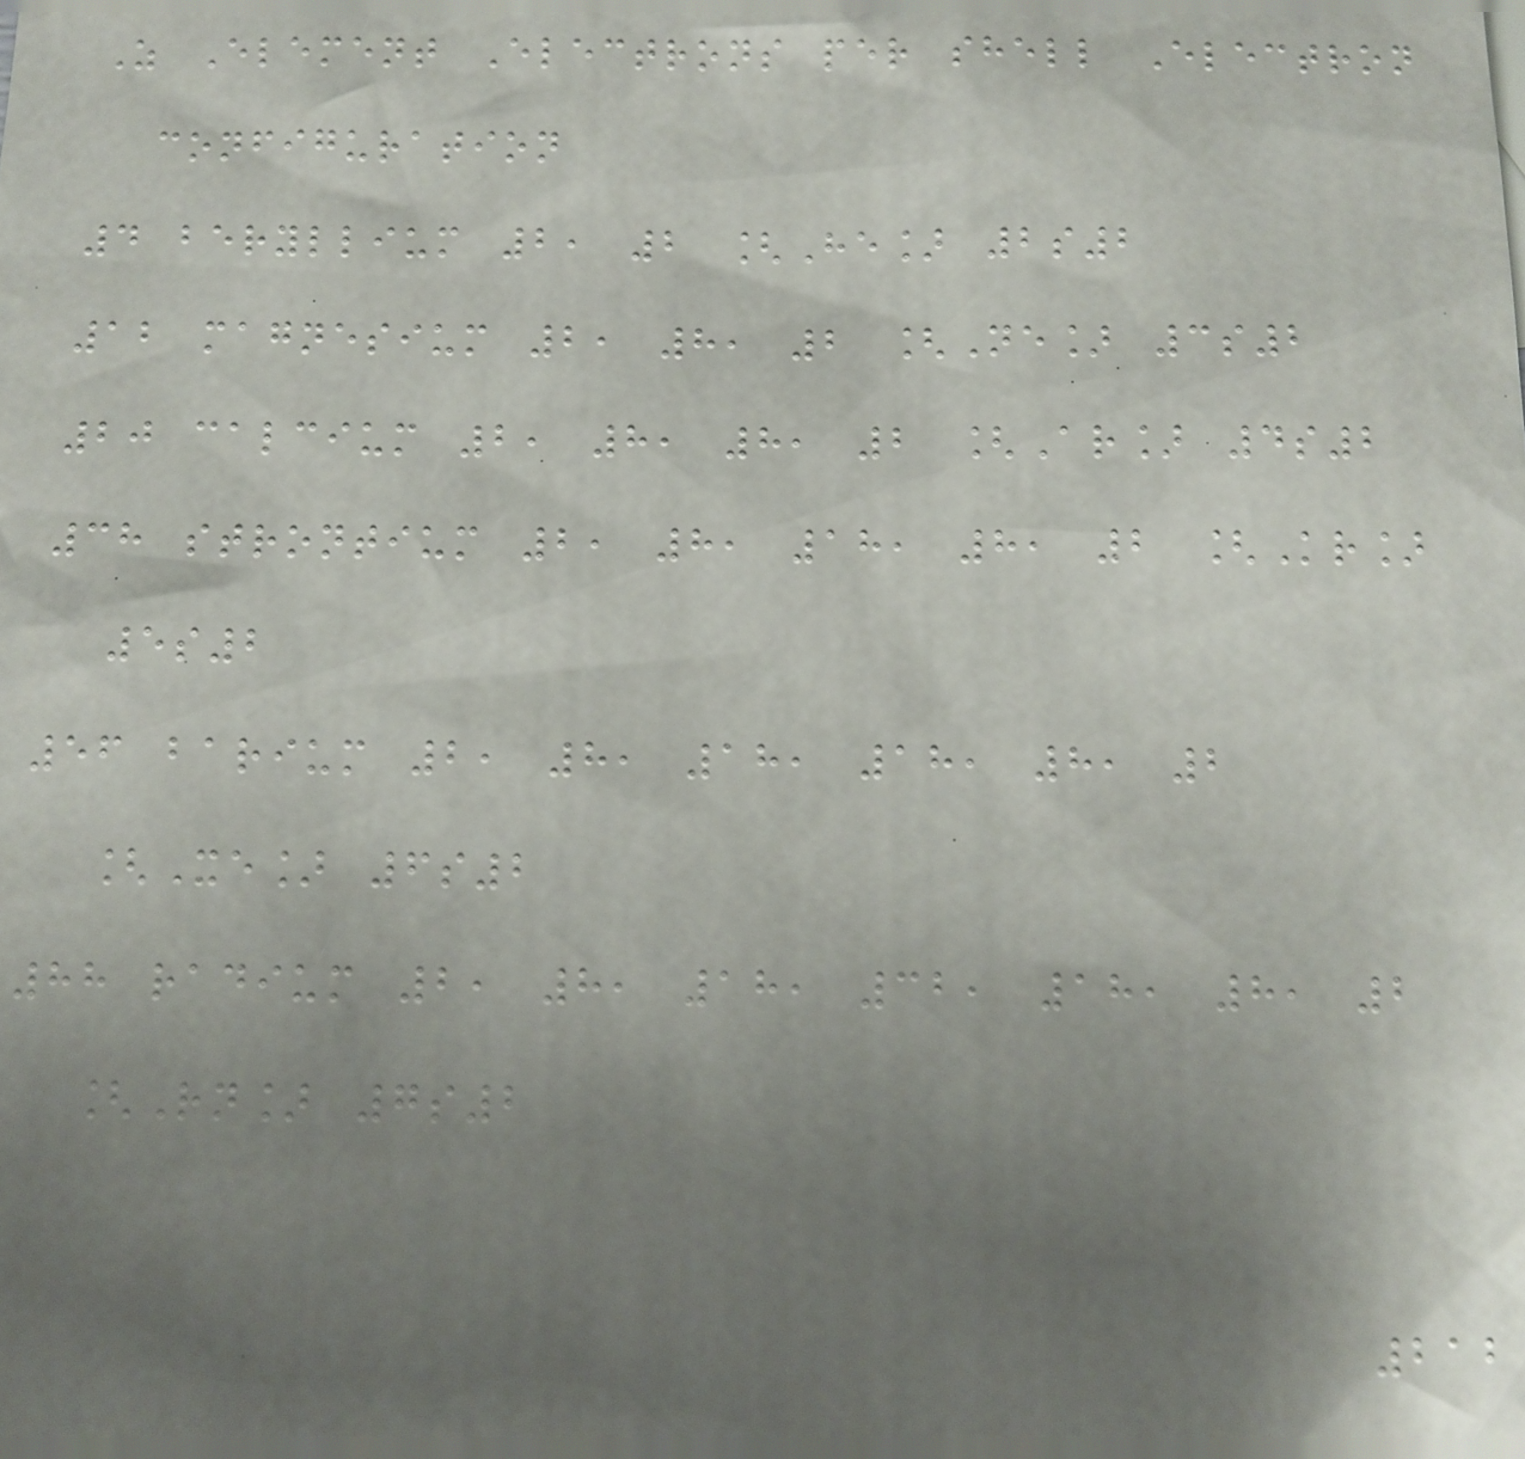Z Element Electrons per shell Electron
configuration
4 beryllium 2, 2 [He] 2s2
12 magnesium 2, 8, 2 [Ne] 3s2
20 calcium 2, 8, 8, 2 [Ar] 4s2
38 strontium 2, 8, 18, 8, 2 [Kr]
5s2
56 barium 2, 8, 18, 18, 8, 2
[Xe] 6s2
88 radium 2, 8, 18, 32, 18, 8, 2
[Rn] 7s2
212
